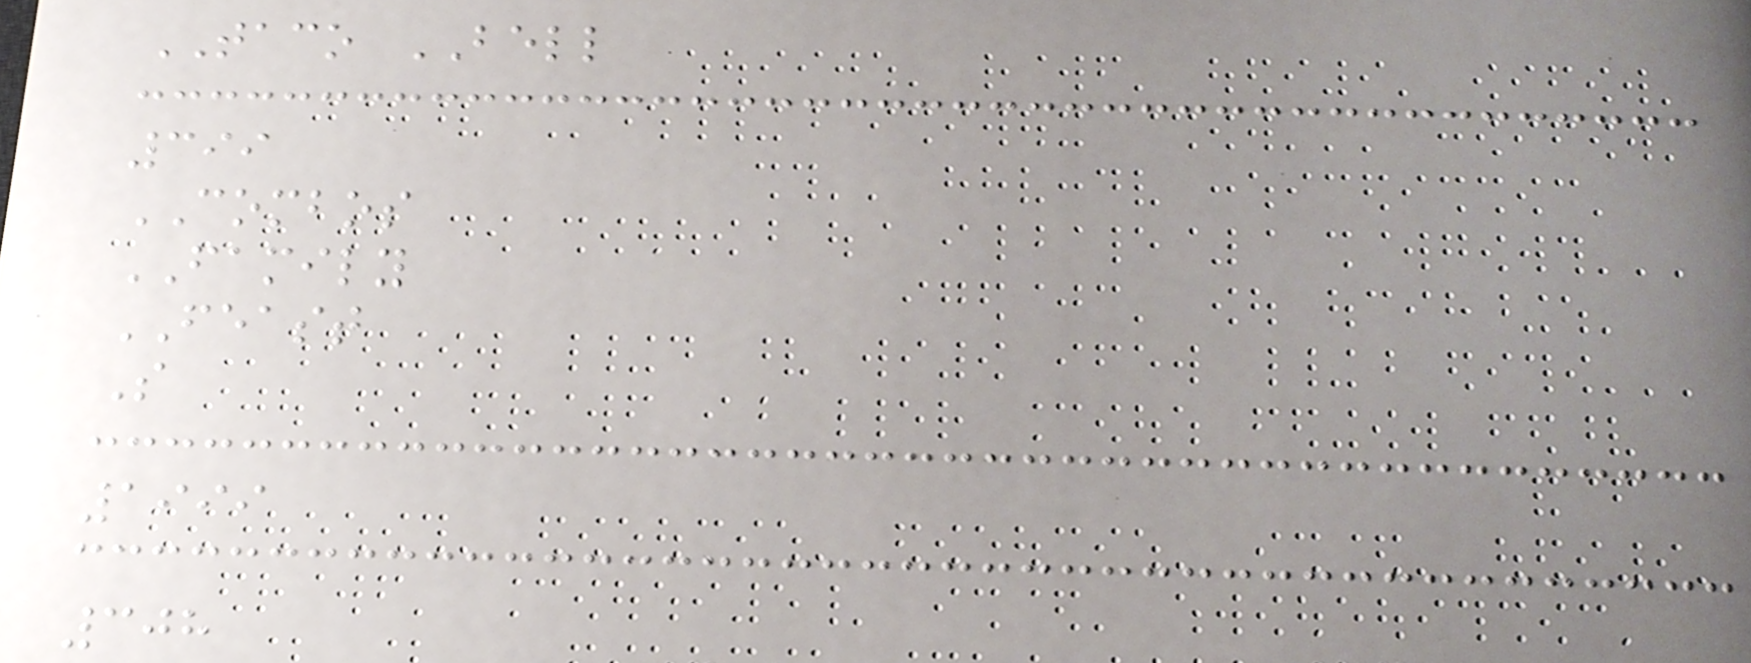TACO BELL
399
COMBOS
FAMILY
FEAST
S
1999
308
